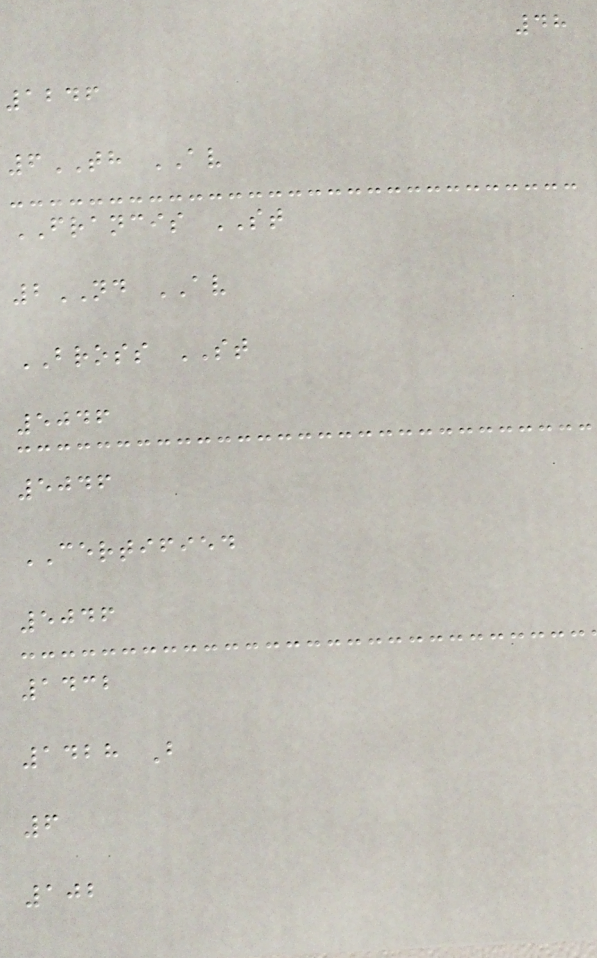48
1246
6TH AV
FRANCIS ST
2ND AV
BROSS ST
5046
5046
CERTIFIED
5046
1432
1428 B
6
102
